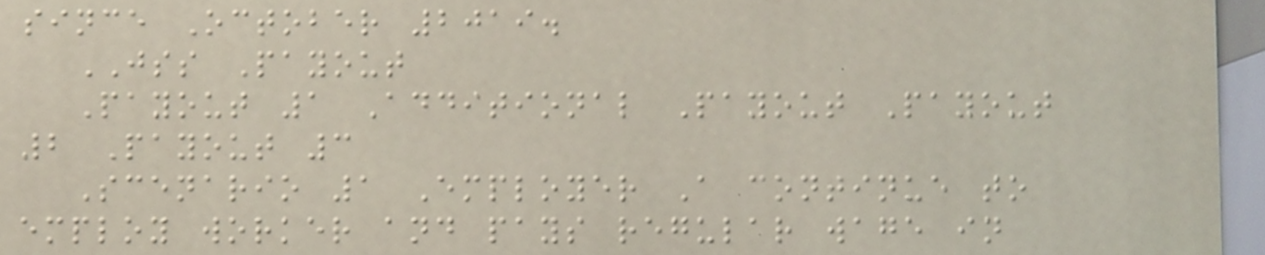since October 2019.
JSS Payout
Payout 1 Additional Payout Payout
2 Payout 3
Scenario 1 Employer A continue to
employ worker and pays regular wage in
